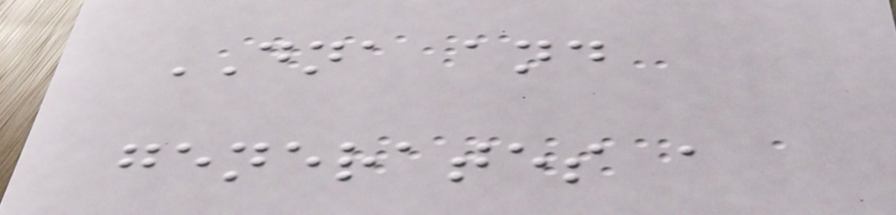DNA and
generates a
